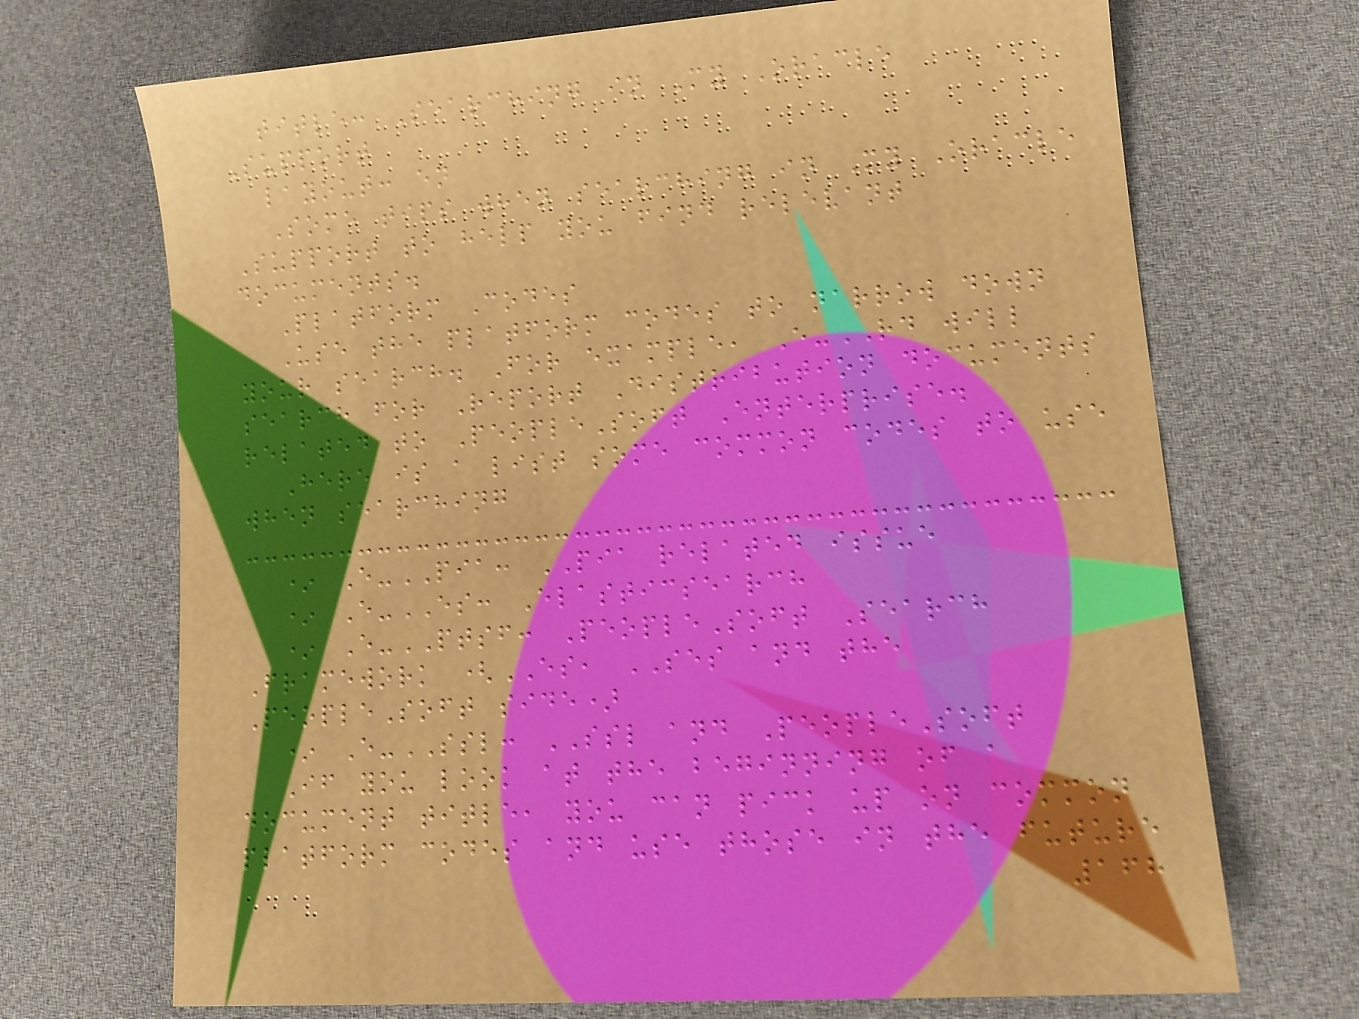title: Searching in My Oracle
Support
layout: en
Some tips when searching in My Oracle
Support to help you find relevant
documents.
Platform Codes
Use the platform codes to narrow down
your search. For example, E-RD will
search for Report Distribution documents
related to PeopleSoft Enterprise.
Here is a list some common codes to use
when searching
* E-PIA: PIA related issue
* E-ES: Elasticsearch
* E-PTSF: PeopleSoft Search
Framework (ES, SES and the
PeopleSoft side)
* E-SSL: SSL and PeopleSoft
If you look at the beginning of a
document title, you can pick up on common
platform codes and use those in the future
168
